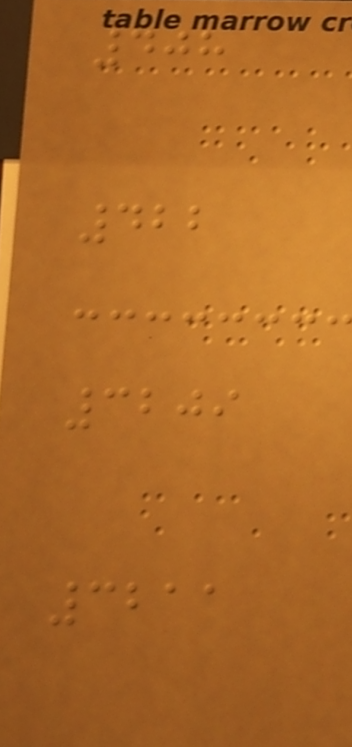408
422
3209
3211
